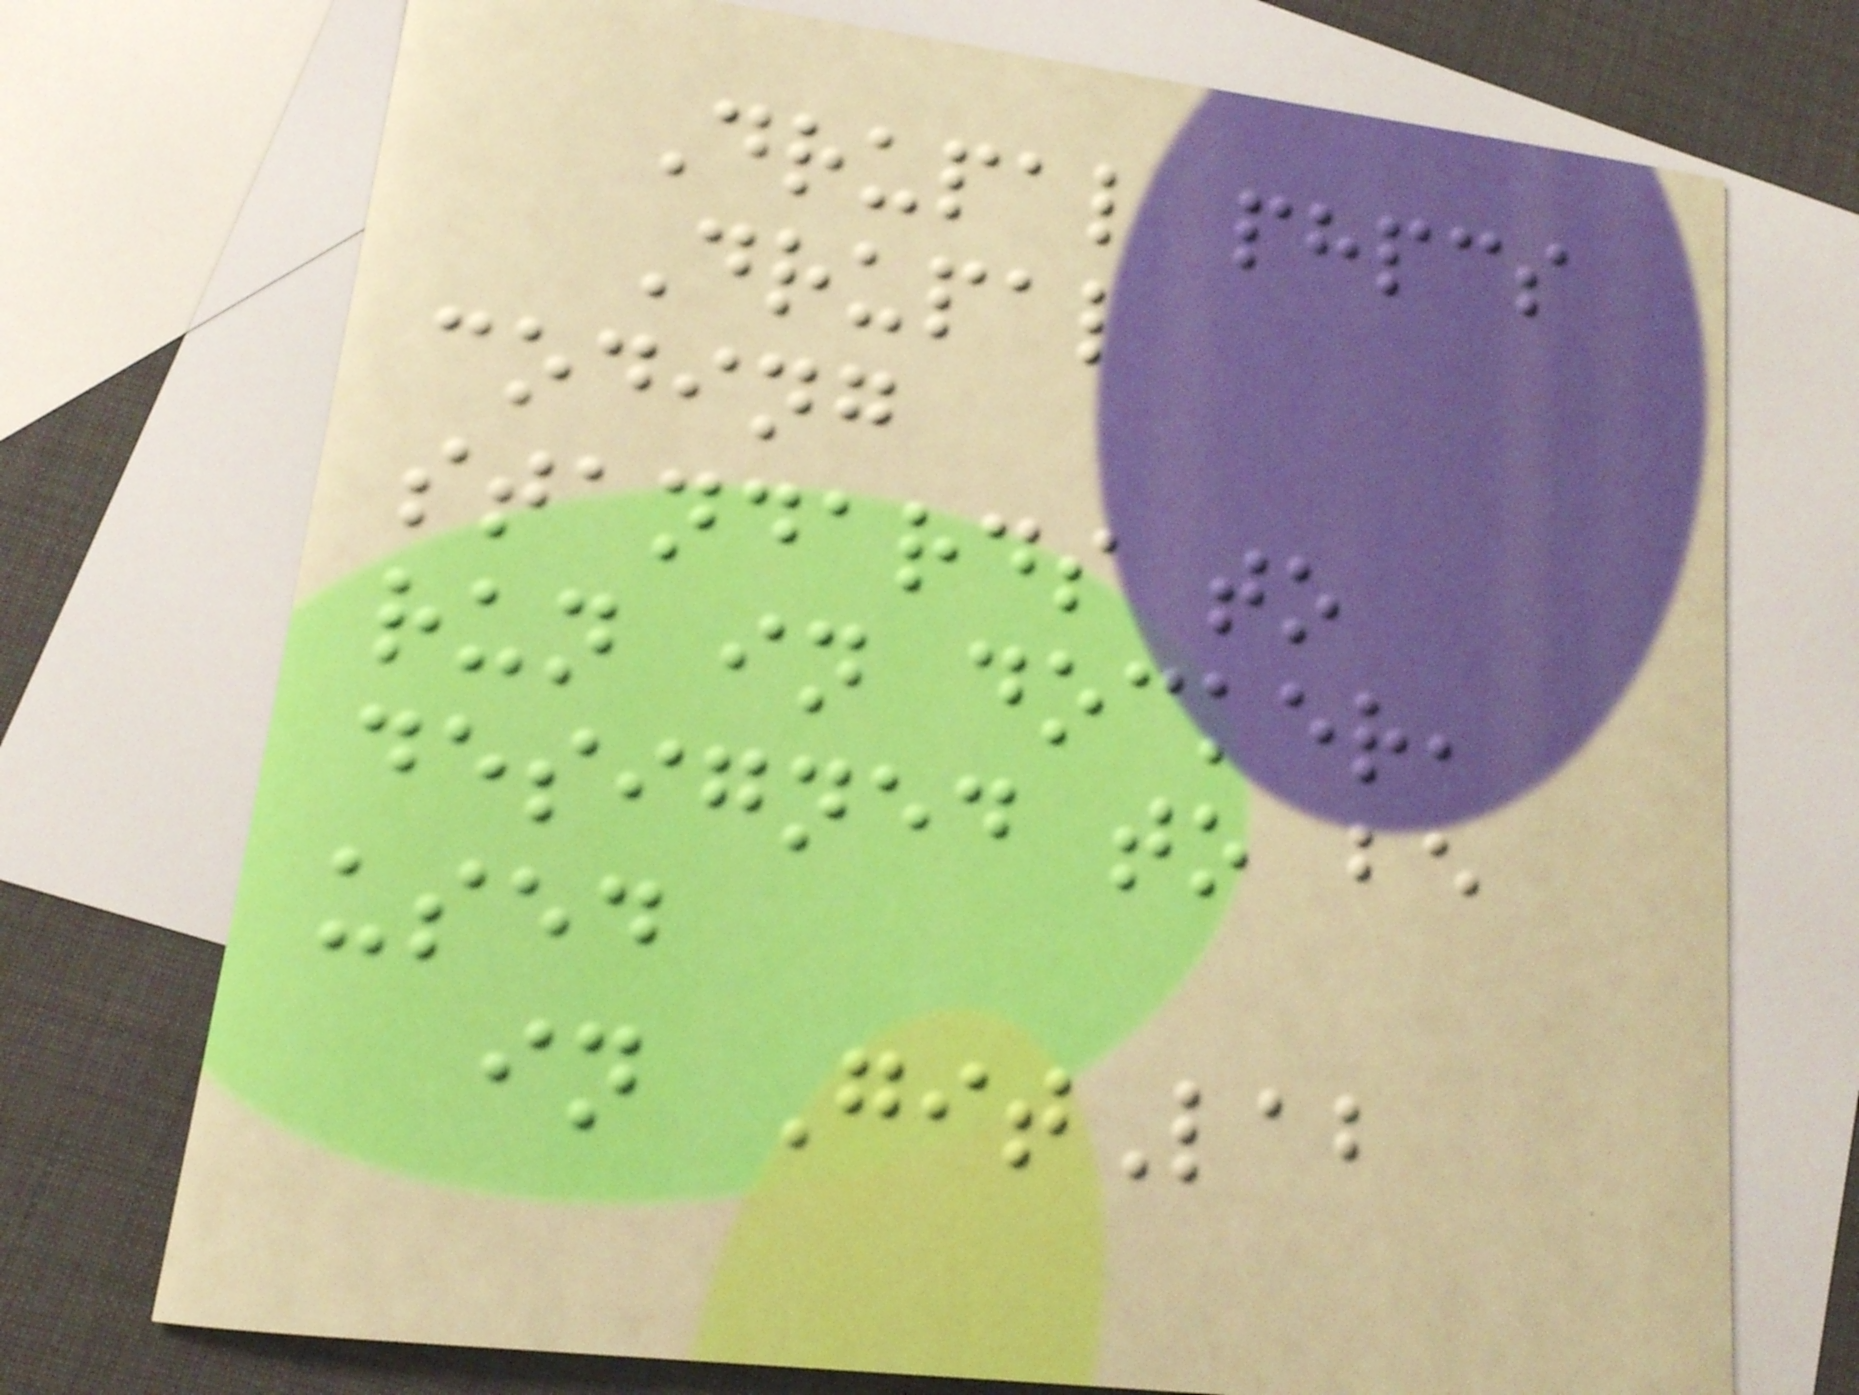Drupal phpcs
Drupal
coding
standards to
run in docker,
designed to be
used
in GitLab
